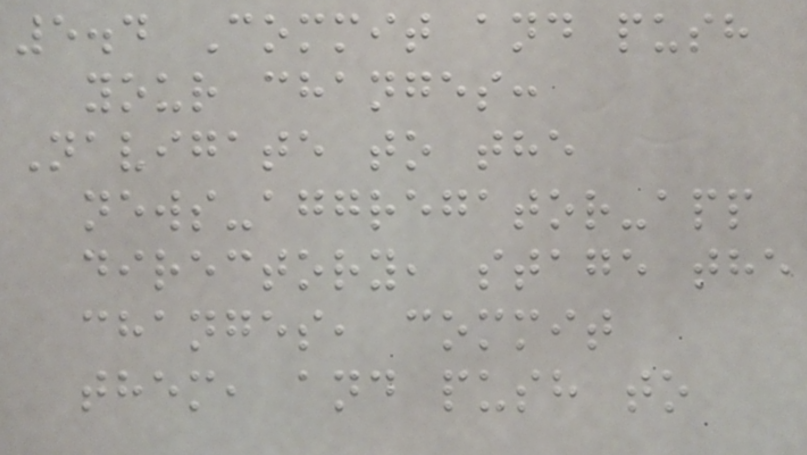5.4 Commit and push
your changes:
Navigate to the
news-aggregator-app
directory, stage the
changes, commit
them, and push to
